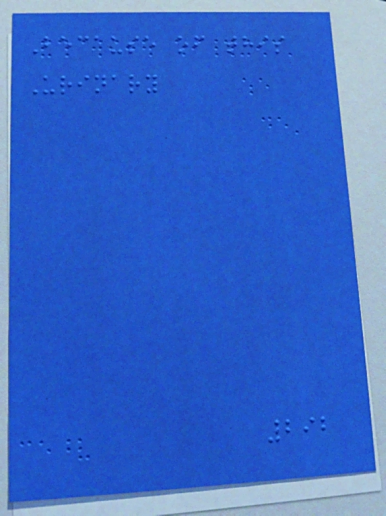Because of this
Urinary
292
